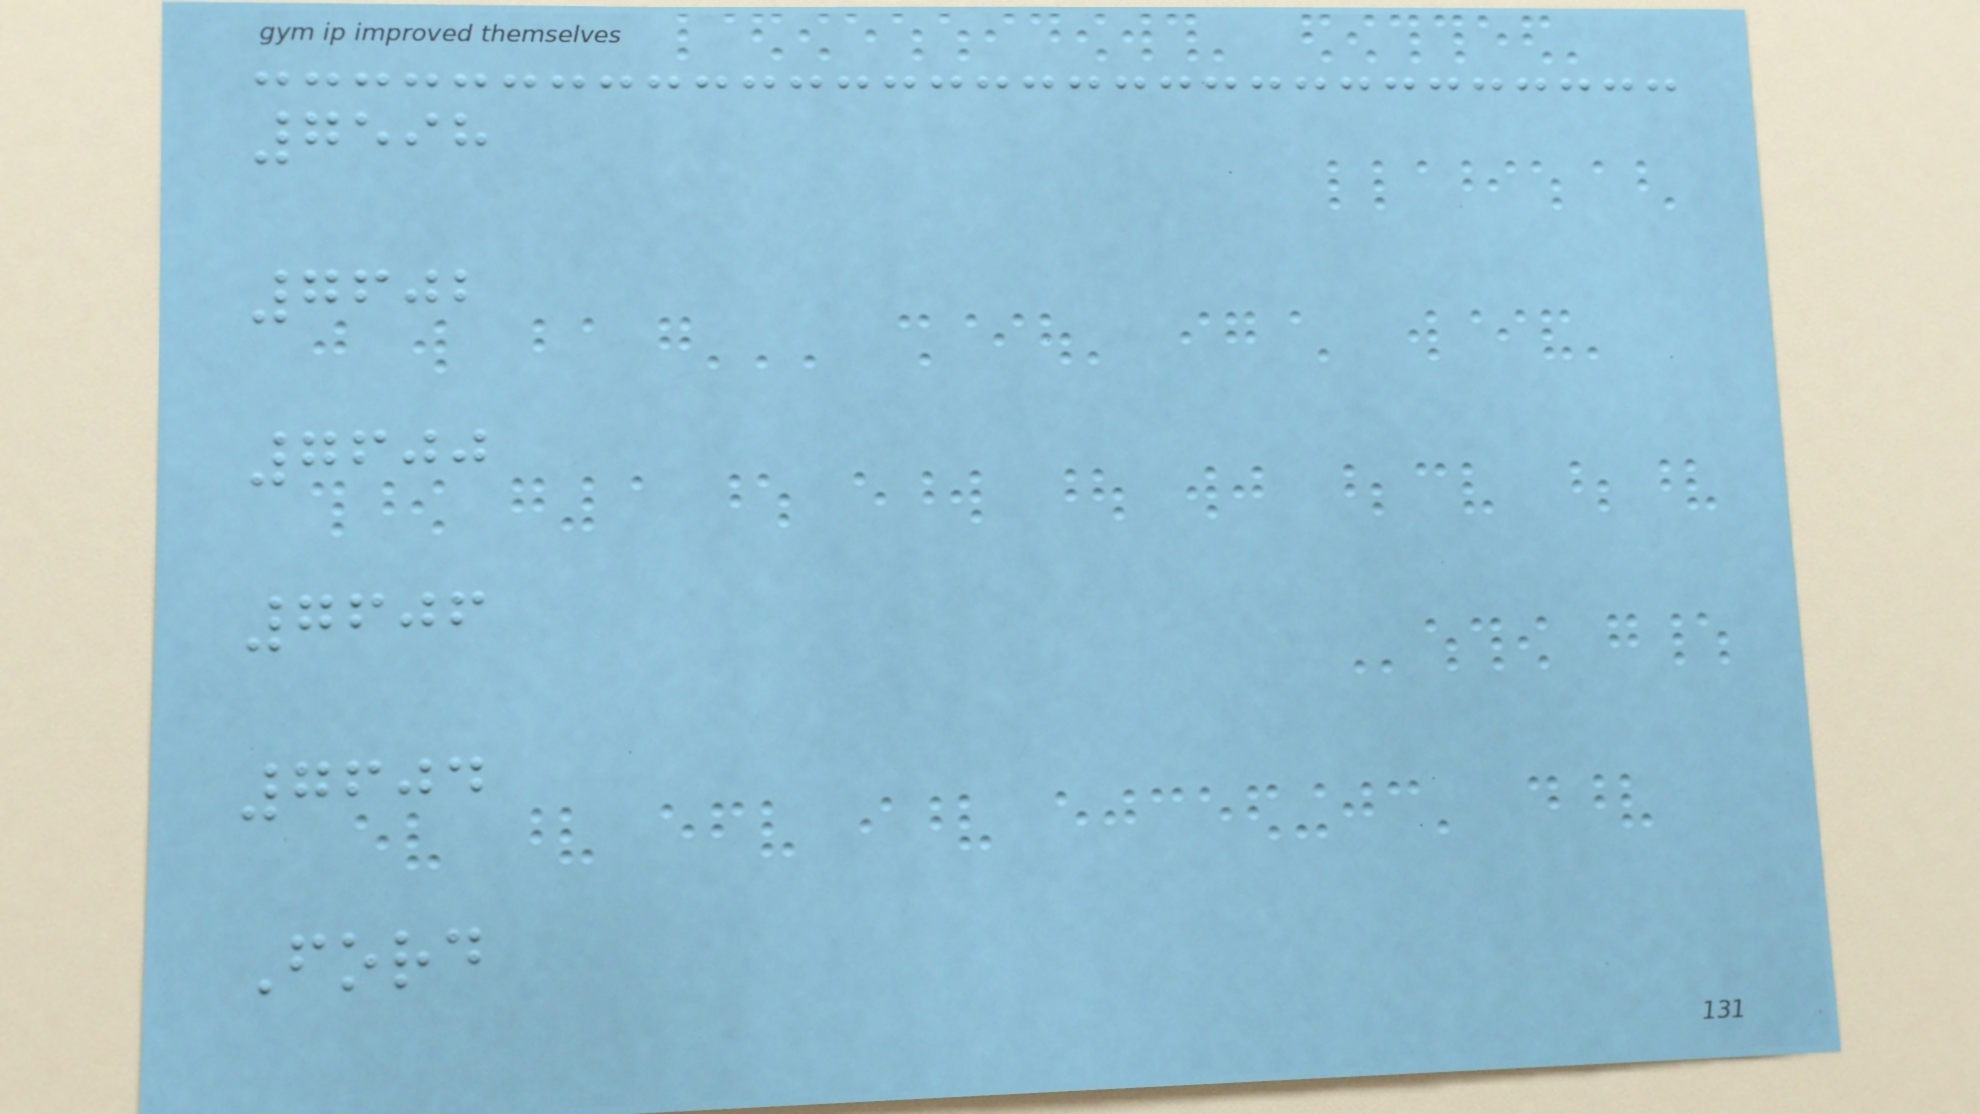7598
7602
7600
7606
7604
Ford
